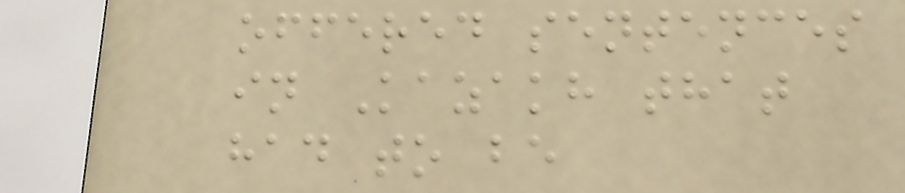offered sentences
in Kazakh that
had to be
